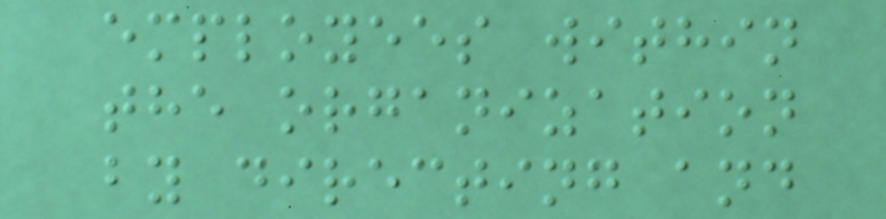employees within
the organization
by directing and
